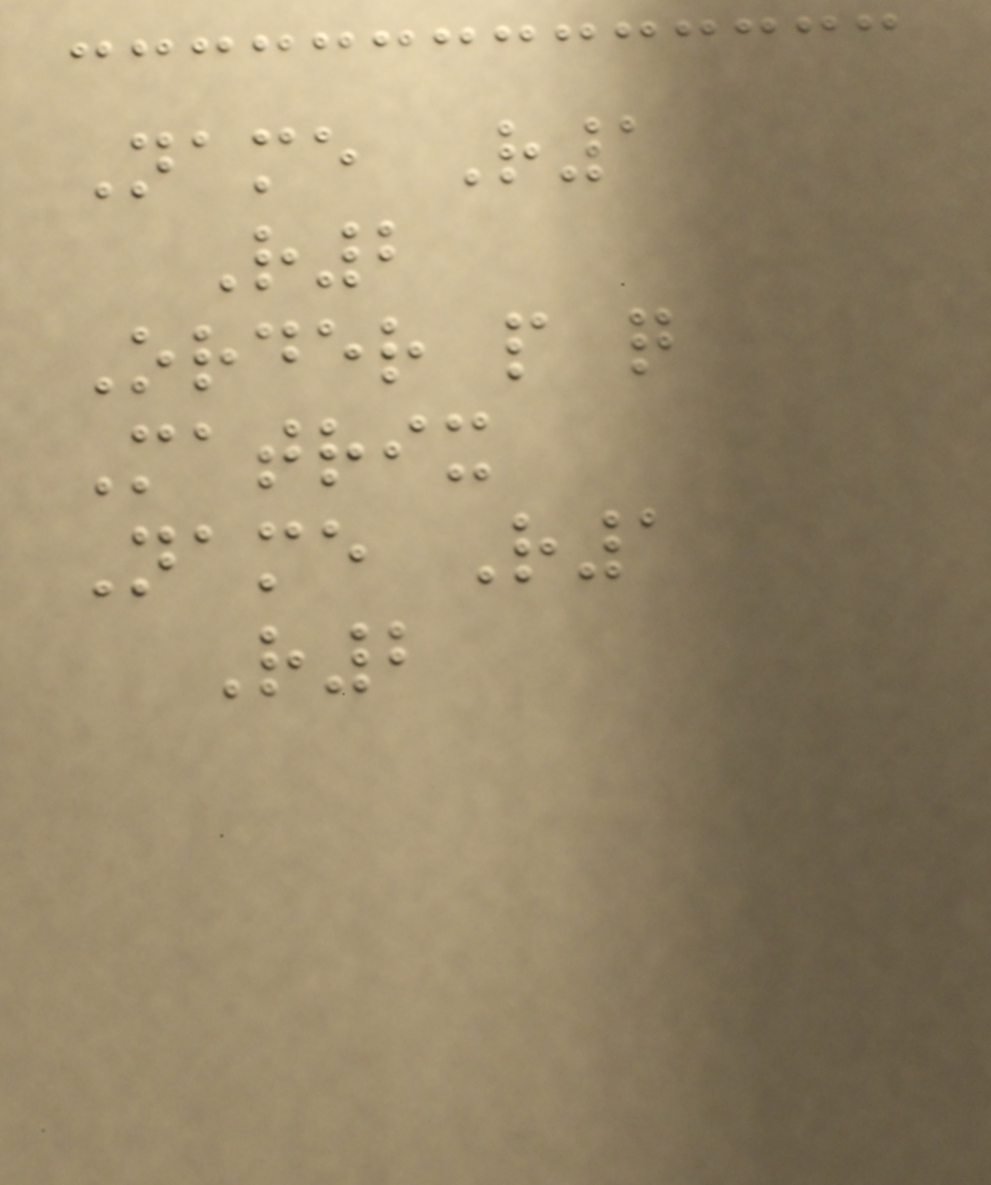Name R1
R2
Order p q
Matrix
Name R1
R2
